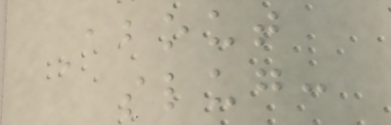About
slug:
